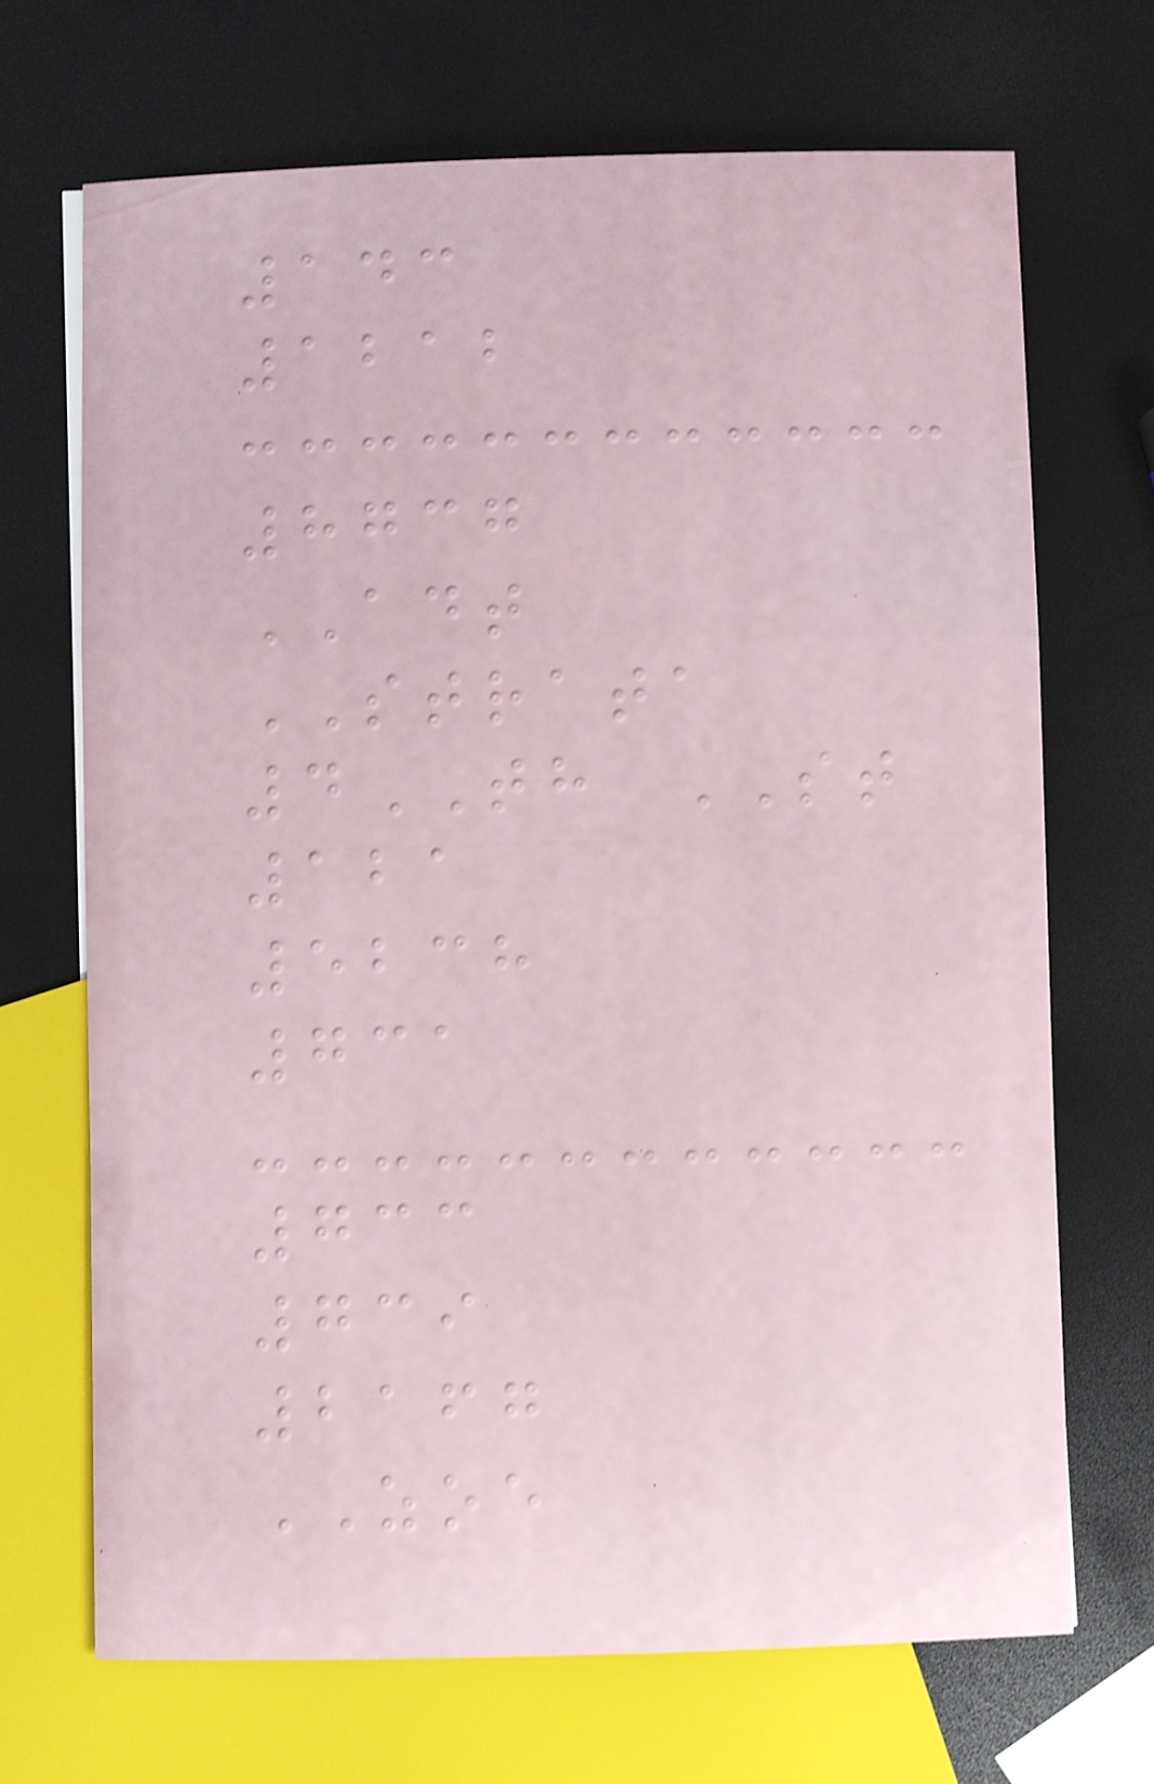143
1212
8737
ADT
STRATA
4TH ST
121
5238
731
733
739
2167
ZOE
